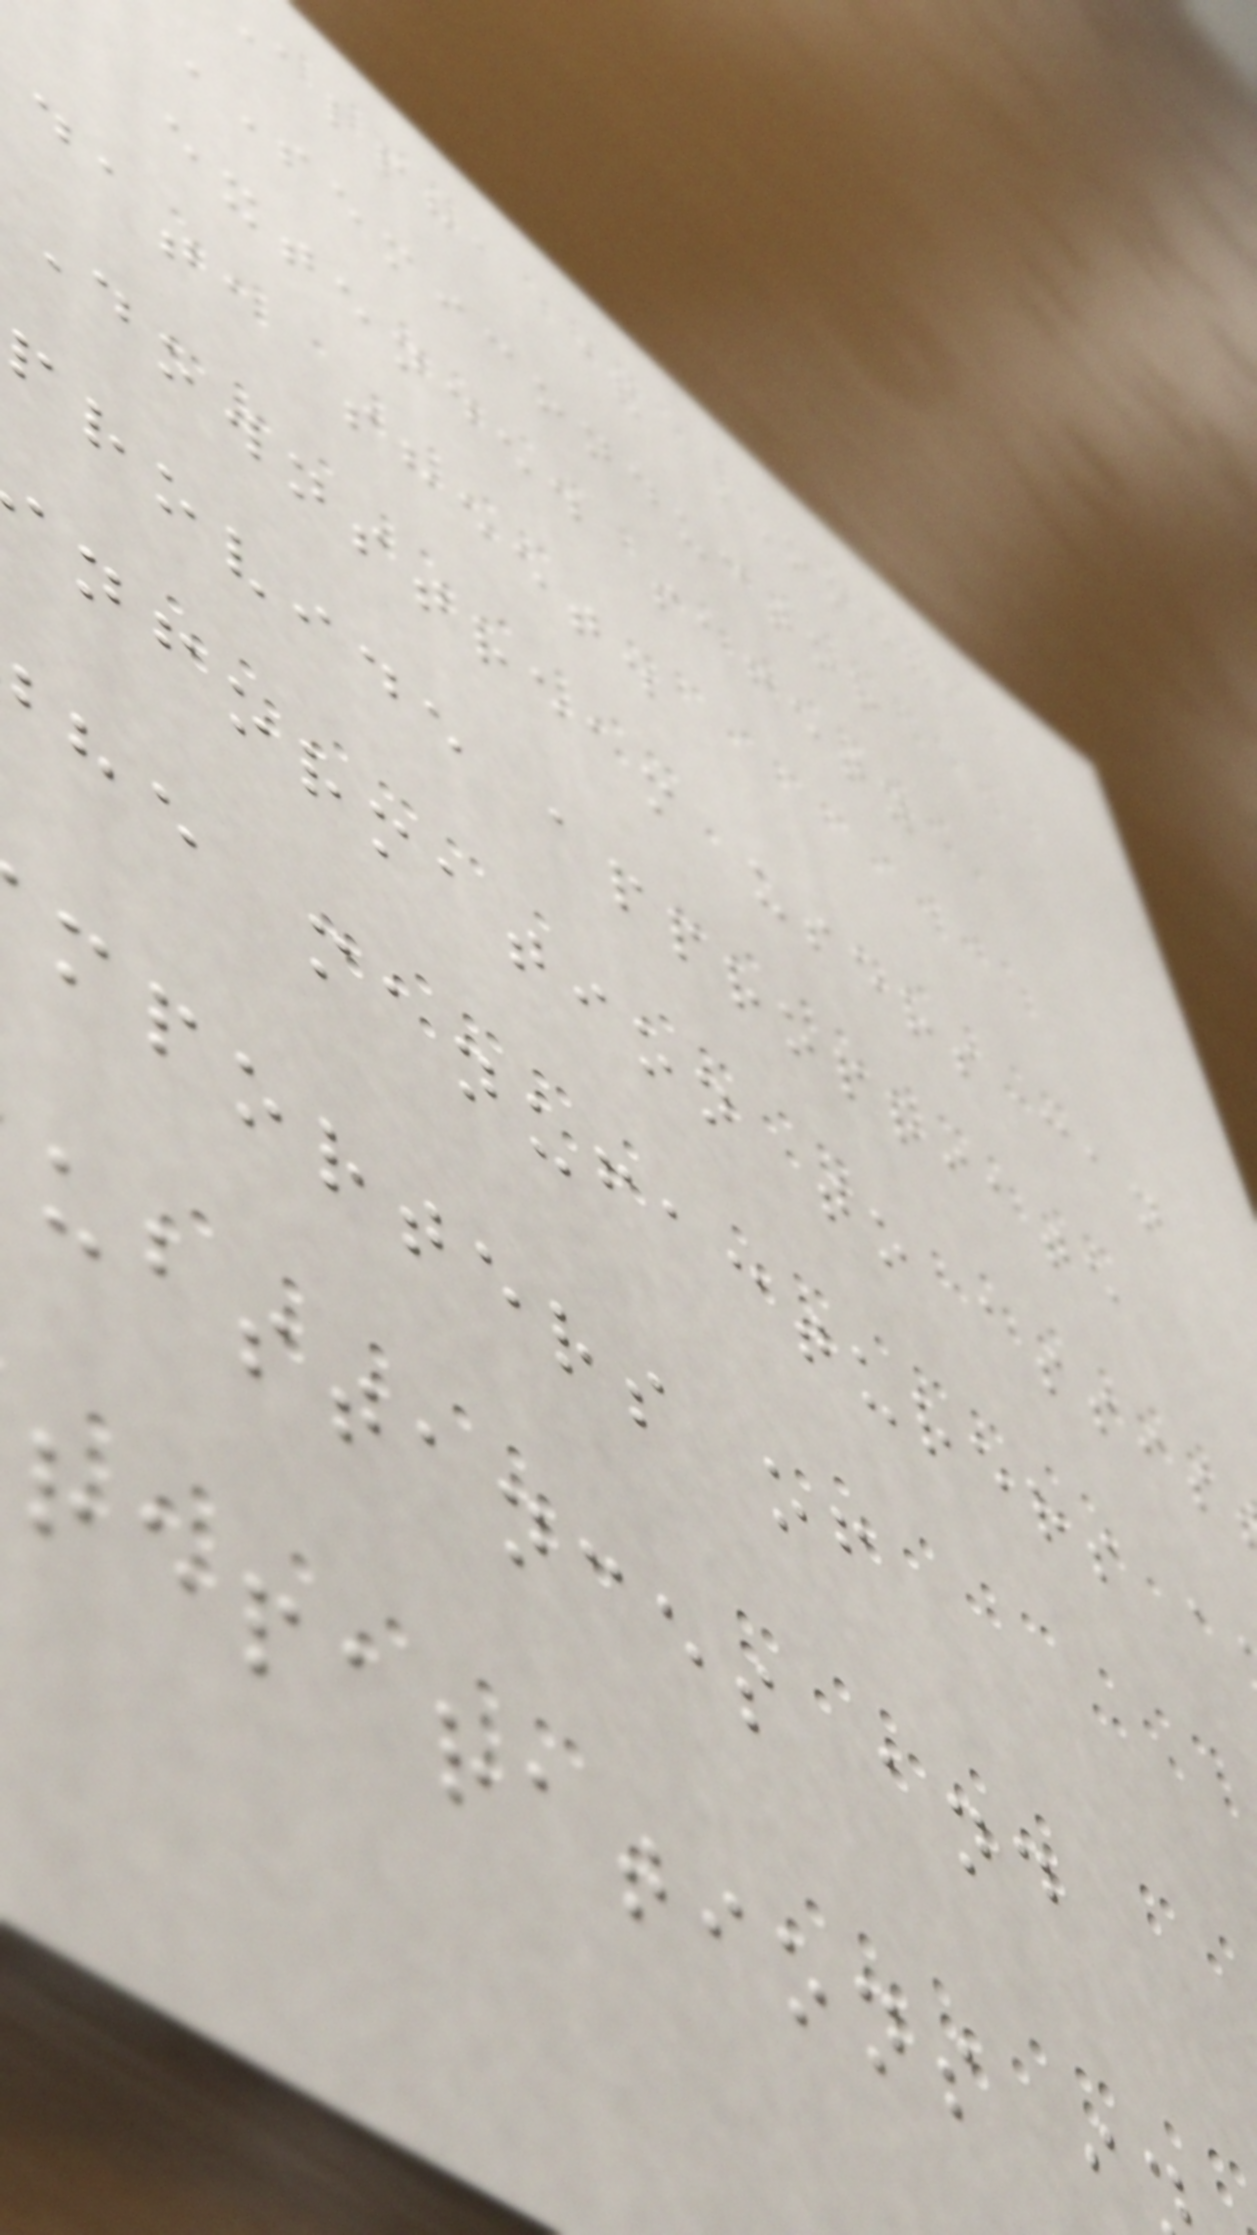alpha & OMEGA
SEMICONDUCTOR
extended safety
data sheet.
Downstream users can
provide appropriate
nformation to assis
he manufacturers a
mporters of
ubstances and
reparations i
